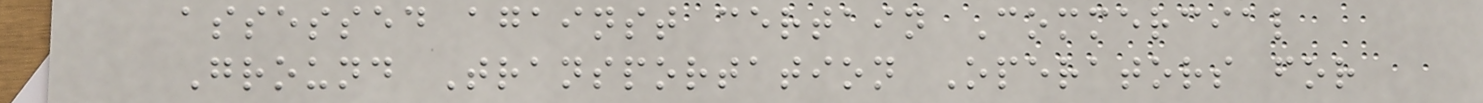assessed against certain Commercial
Ground Transportation Operators for
